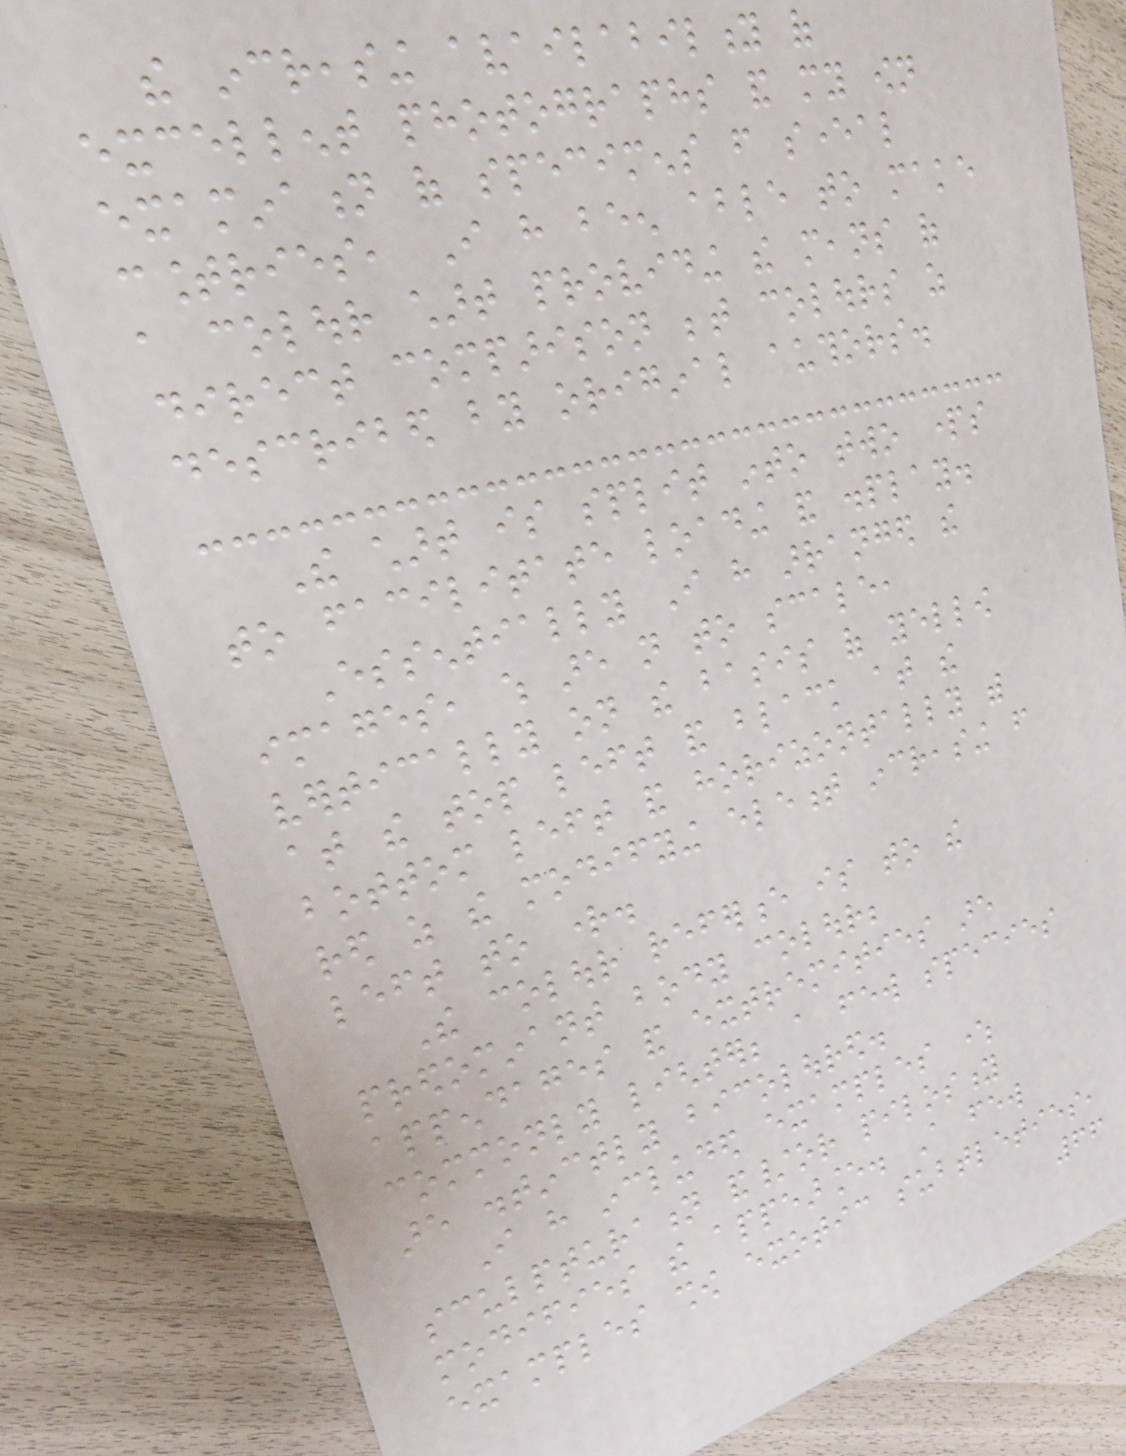the increasing availability of
excellent photographs and my own
examination of specimens from several
countries, I have been able to make
a colour chart providing the means of
direct comparison between colours as
described by original authors.
The chart is split into two parts
to facilitate loading and display.
Essentially I have arranged the
images, which are not to scale,
vertically on the basis of yellow
at the top left and black at the
bottom left and horizontally with
red as the modifying element increasing from
left to right.
The colour reference is to the
predominant body colour;
appendages and extremities are
commonly lighter; a few species
are distinctly bicoloured.
I have included examples where
sculpturation and/or pilosity
modifies the appearance. A few
examples show exotic subtleties,
66
